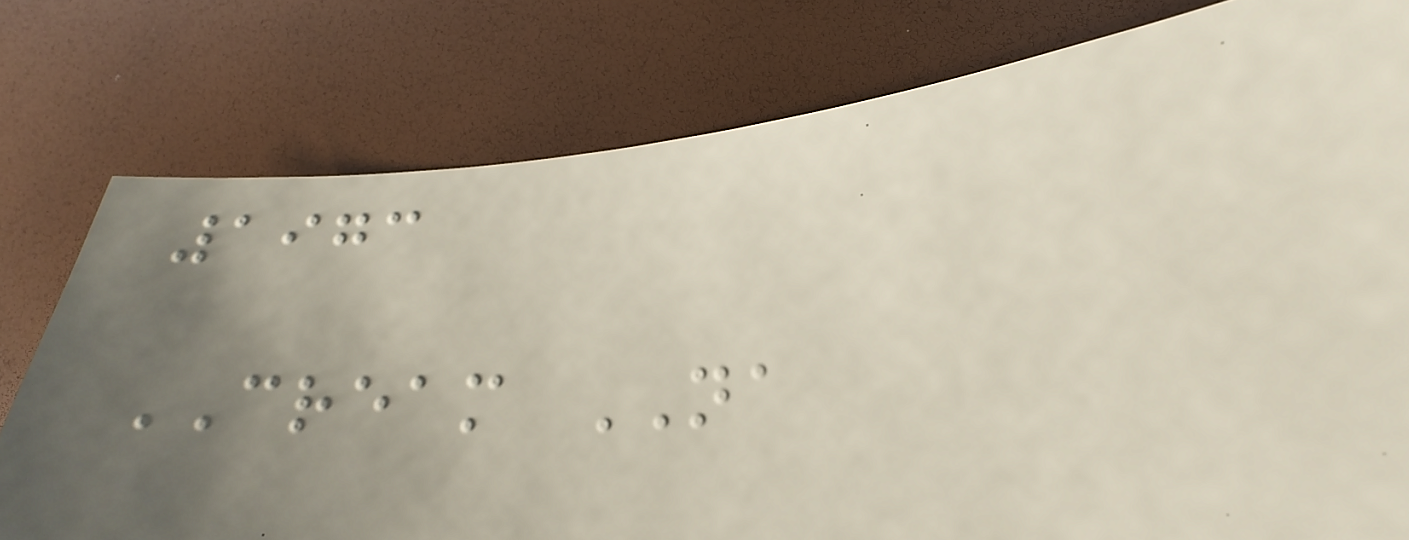1973
CREAM NA
